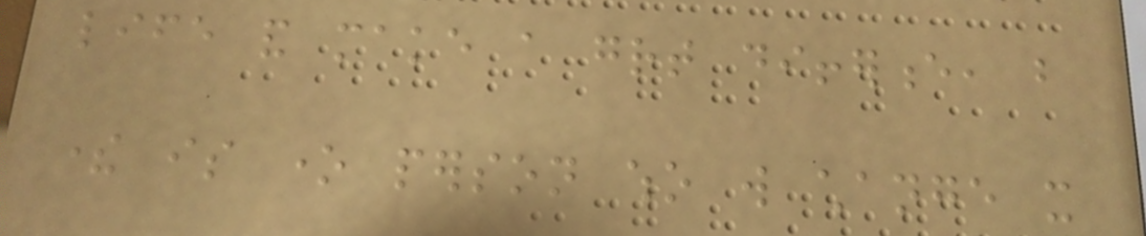life and make a great difference, but
there is one person who will change it
